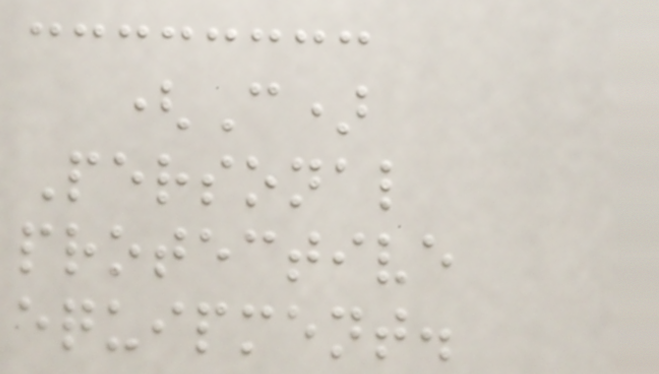(C)
Personal
protective
equipment.
